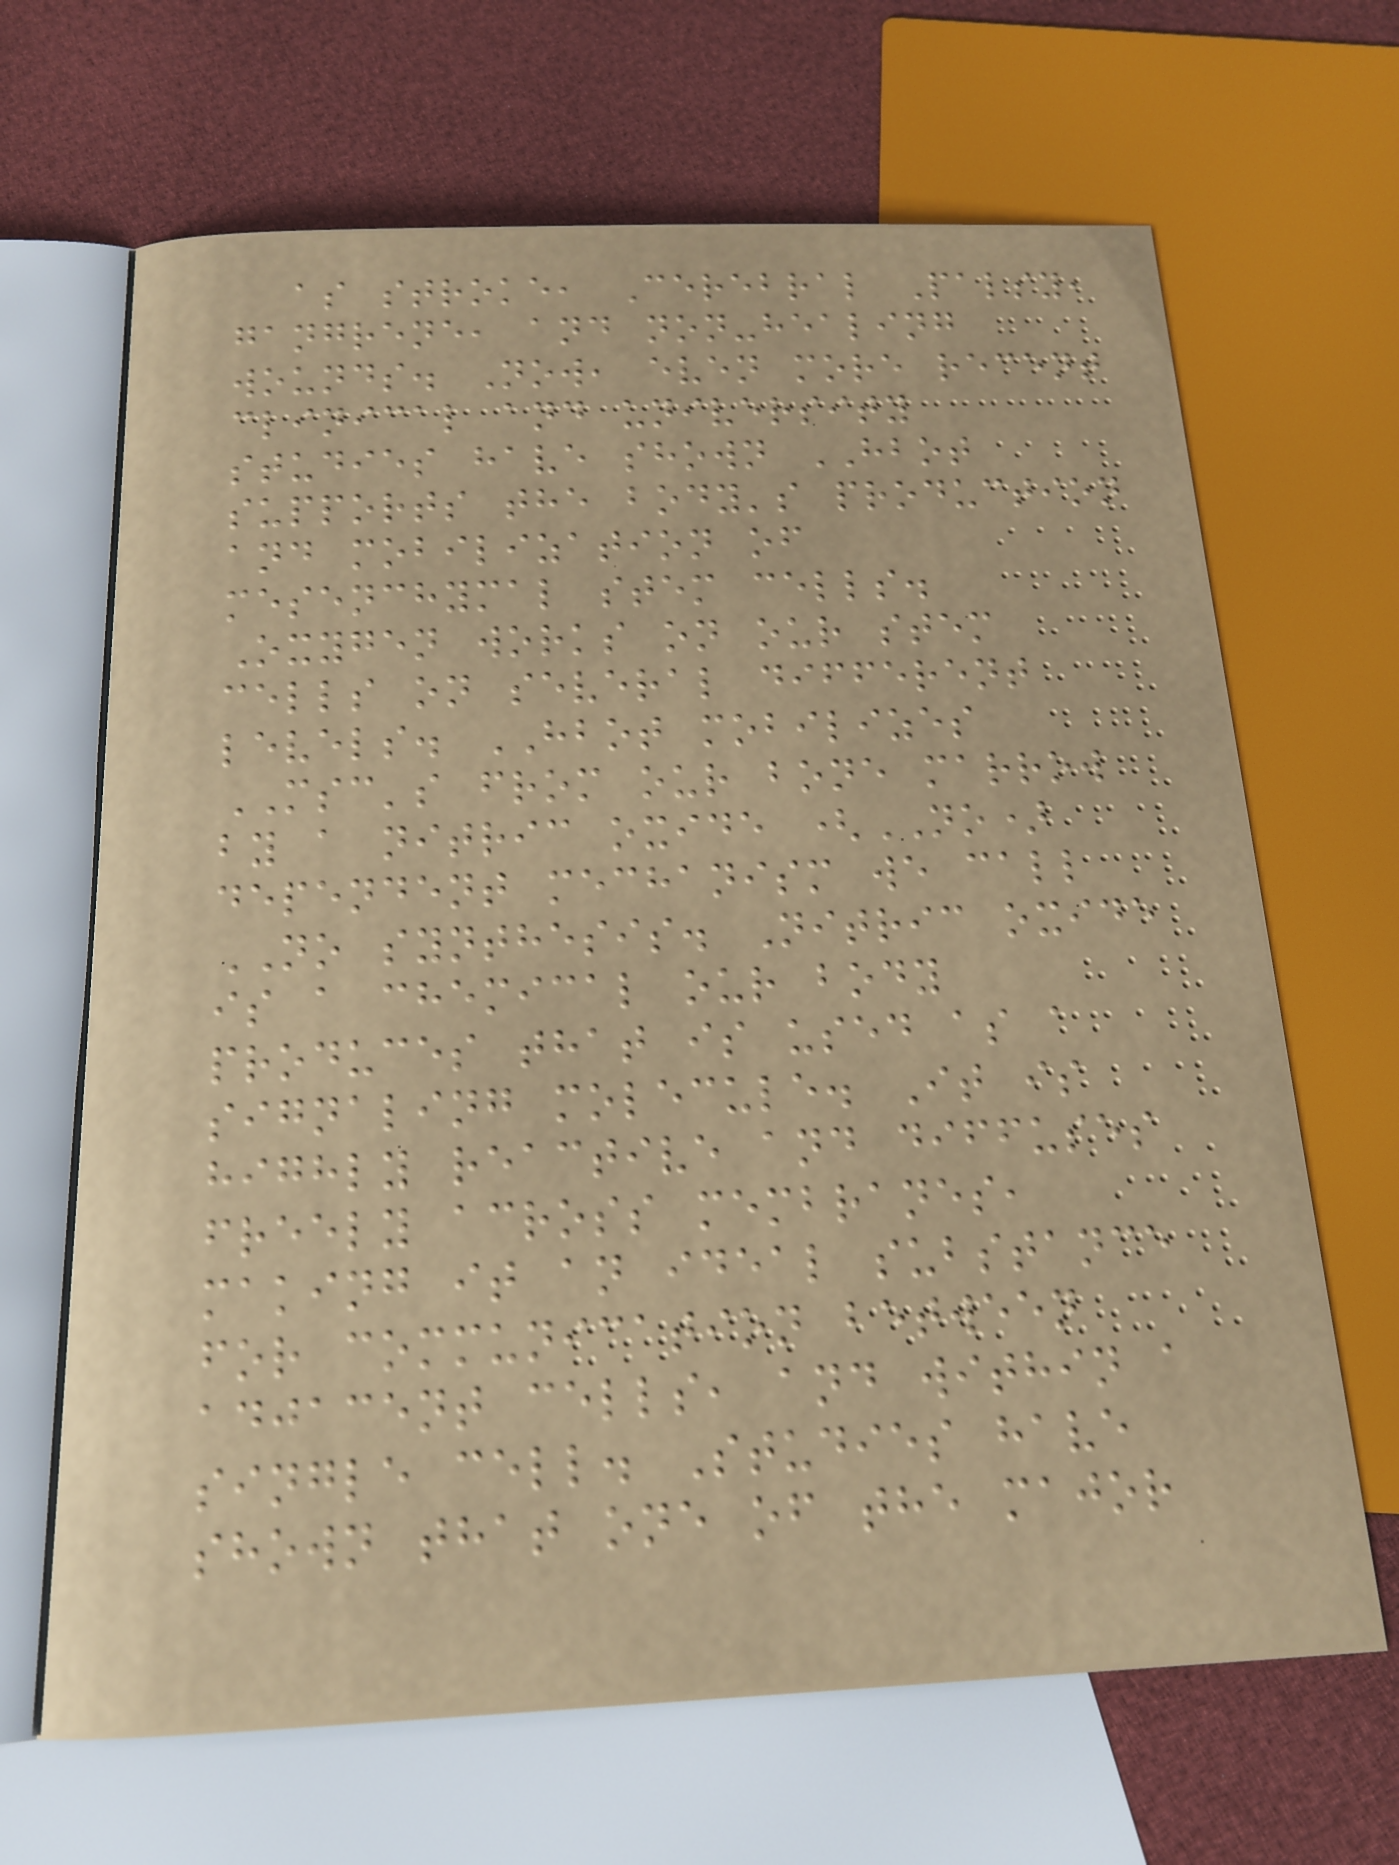as stroke, Cerebral Palsy,
gangrene, and non-healing
wounds. Now, even more recent
clinical and university
studies have shown HBOT
supports the body's production
and mobilization of
mesenchymal stem cells.
Oxygen works on our stem
cells on several different
levels. HBOT mobilizes
MSC's from our bone marrow
by a nitric oxide (NO)
dependent mechanism we call
NO synthesis. Nitric oxide
is a chemical our body
produces that is used as a
signaling molecule. It is
highly reactive and diffuses
freely across membranes,
making it an ideal substance
for communication between
adjacent cells, and within a
single cell. Studies have
shown that one of the major
